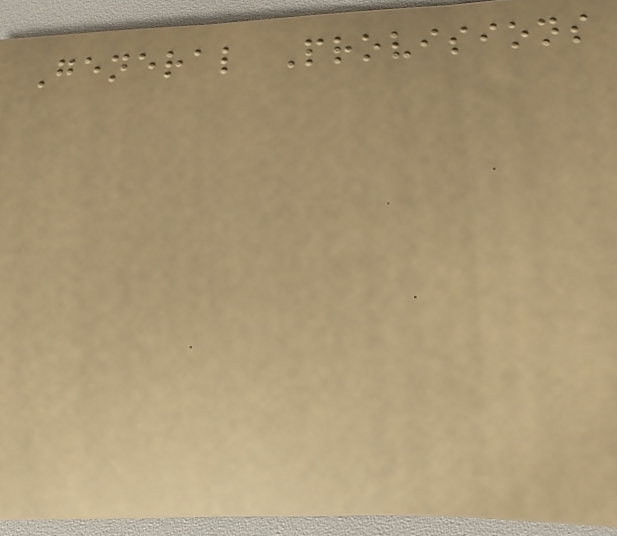General Provisions
